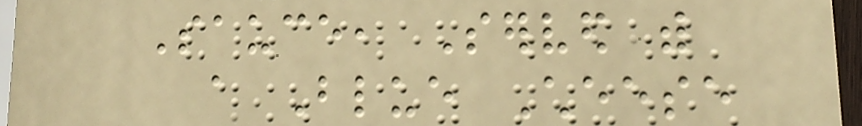Sauce, Served with
a Blue Cheese
